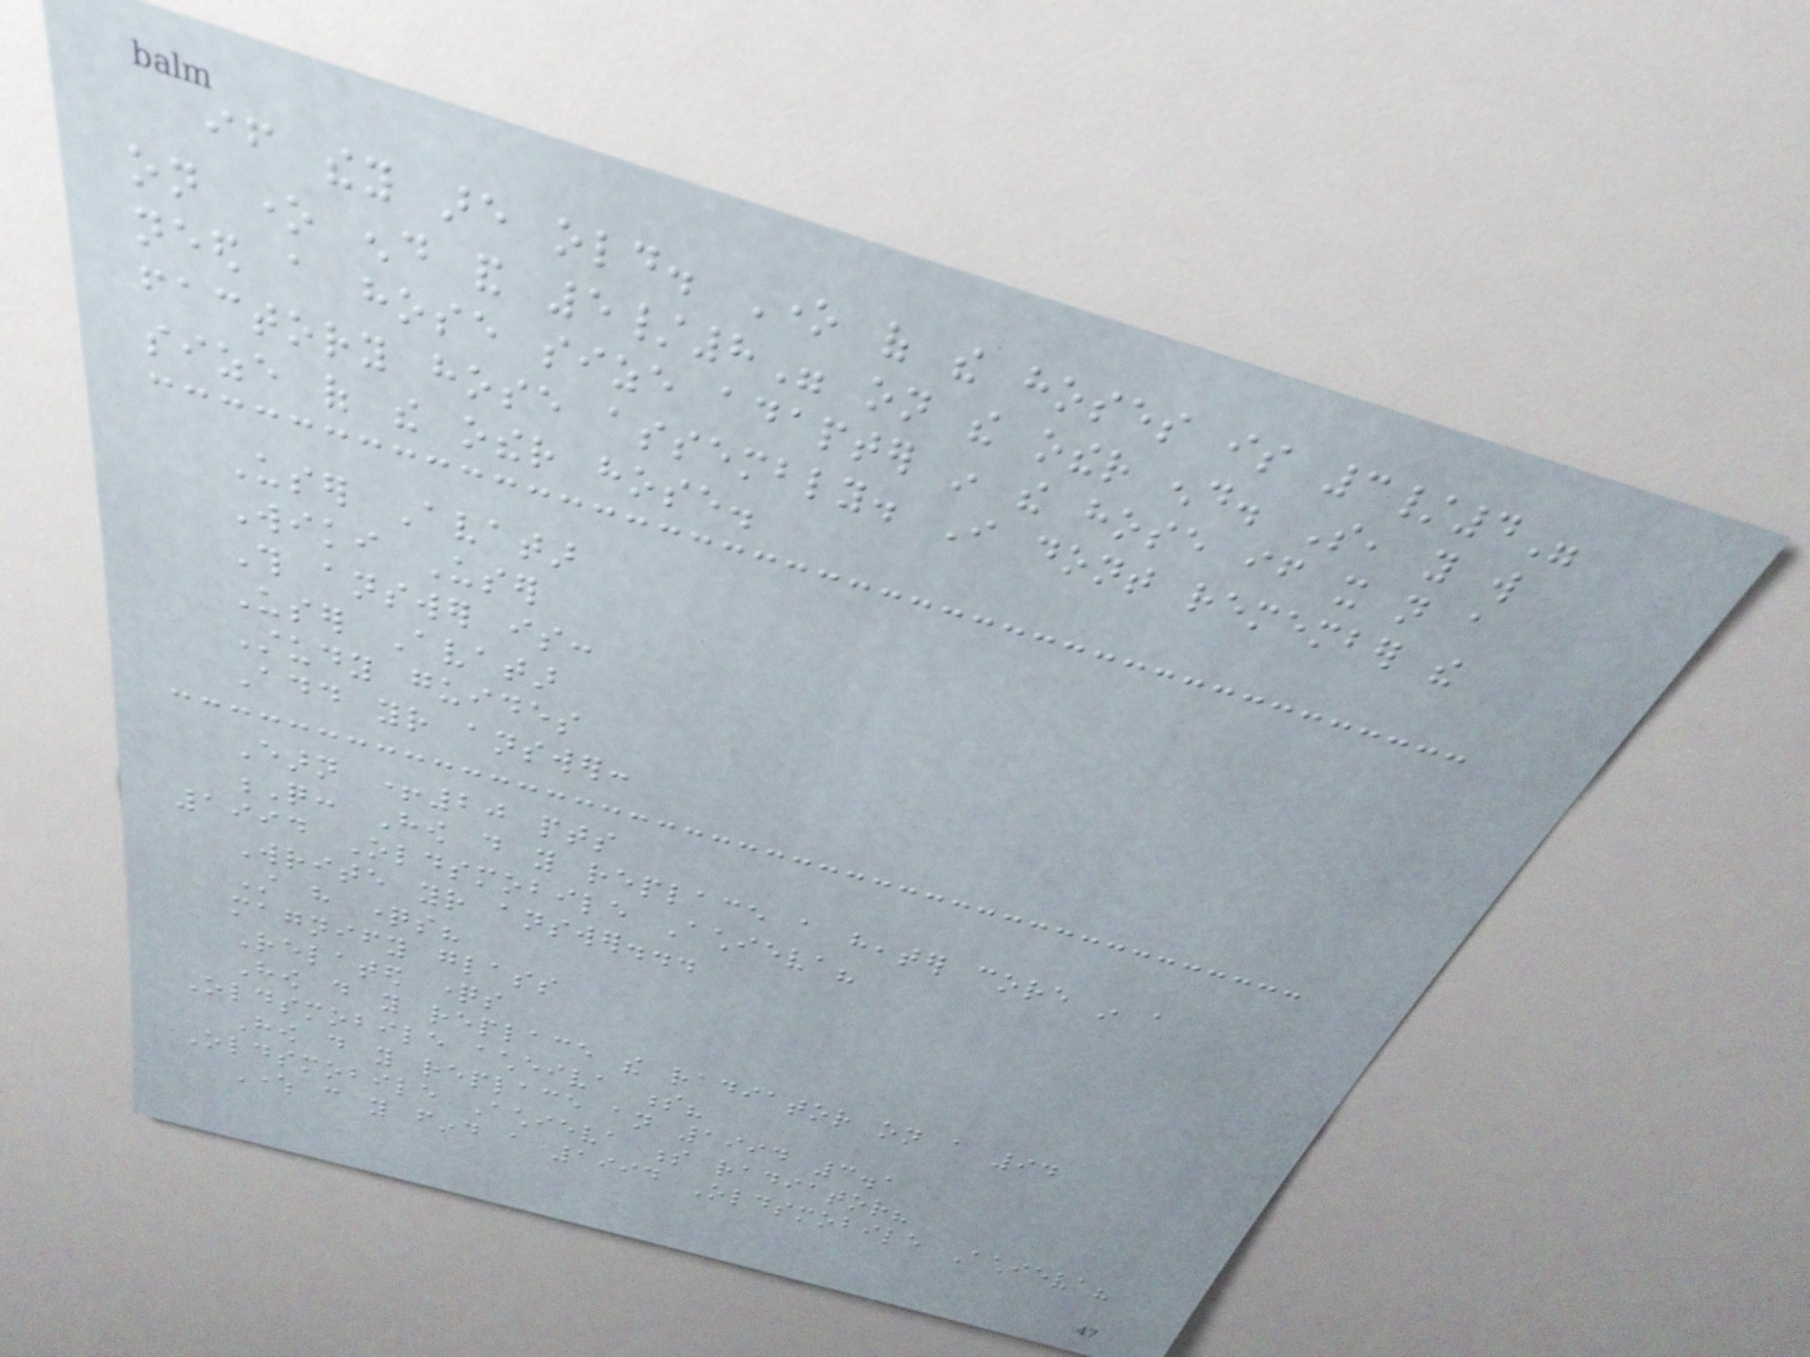if they are old. One of the hoses is 3/4"
on one end and 5/8" on the other end. So, you will
need a hose size adapter in the hose if it not a
factory hose assembly. I dont remember the
size of the other hose.
User Avatar
Wiki User
This answer is:
User Avatar
Study guides
Add your answer:
Earn +20 pts
Q: How do you replace a heater core in a
1994 Oldsmobile Achieva?
Write your answer...
Still have questions?
magnify glass
Related questions
How do you replace the radiator on a 94
Oldsmobile acheiva s?
How do you replace an 1994 3.1
Oldsmobile Achieva s radiator?
Where can you find a 1994 Oldsmobile Achieva?
